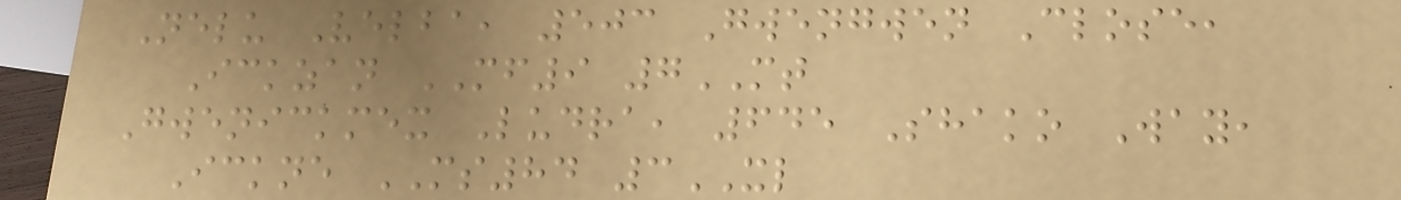Nelu Velba, 503 Gwengwen Close,
Ickzan MF9 7MT
Gwenickmex Ludra, 645 Shako Way,
Ickne MS84 3XL
